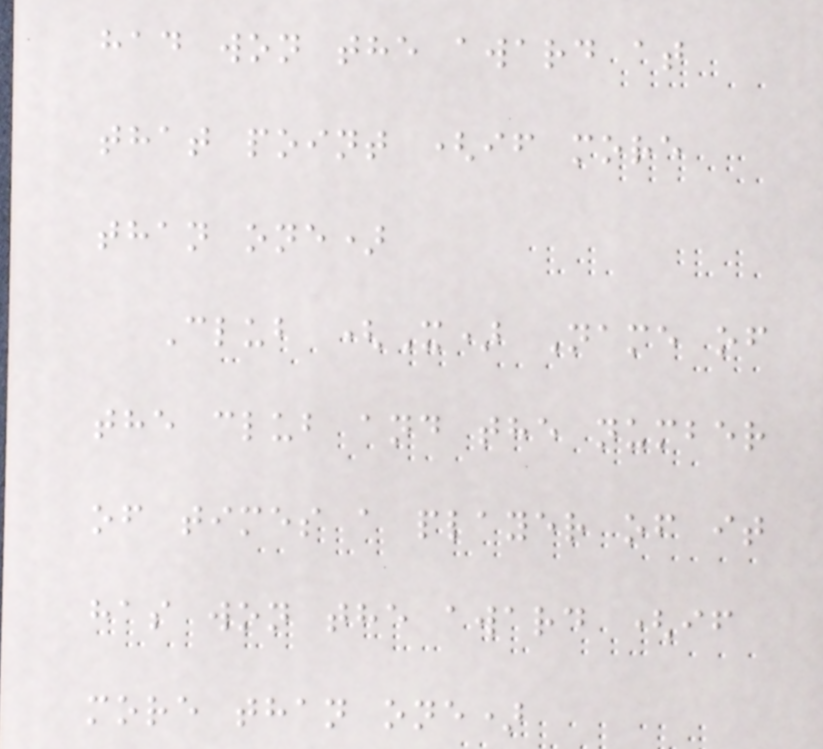had won the award at
that point (if more
than one)
Club (X) Name of
the club and the number
of times a player of it
has won the award (if
more than one)
